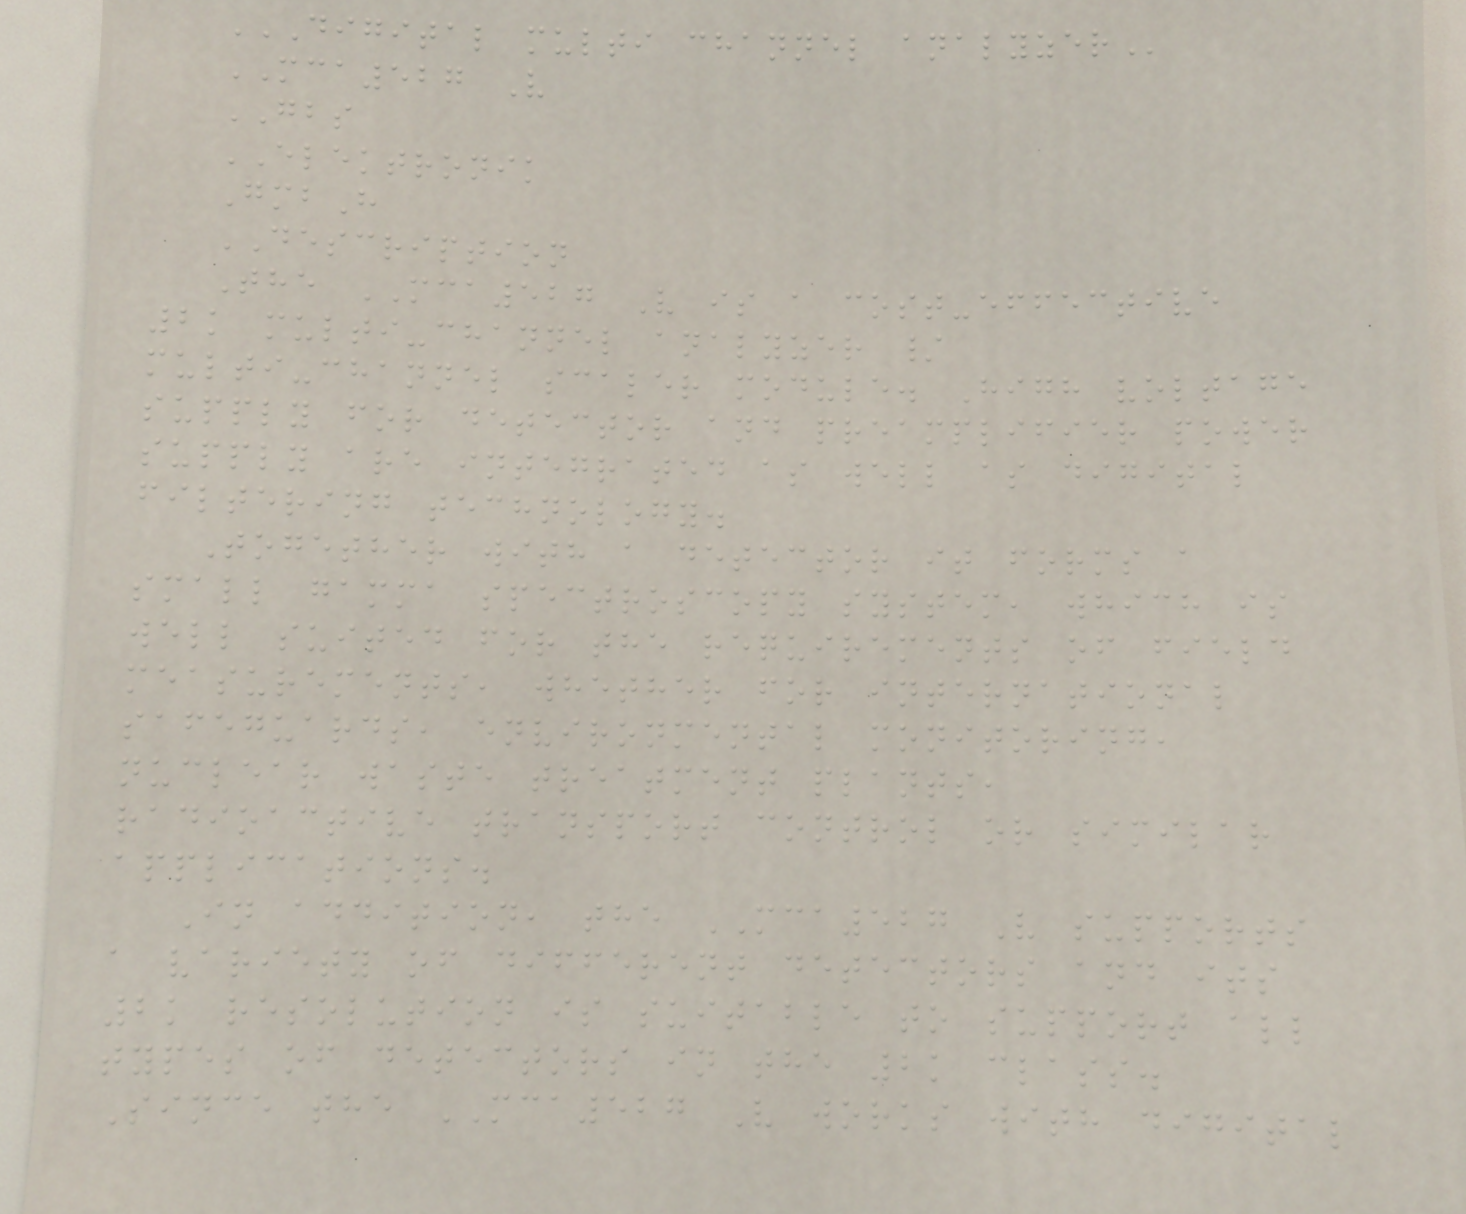DIGITAL MULTI CHANNEL ANALYZER
MCA527 V
GBS
ELEKTRONIK
GmbH
DESCRIPTION
The MCA527 V is a cost-effective
2k multi-channel analyzer /
multi-channel scaler module. High voltage
supply for detector and preamplifier power
supply are integrated as well as digital
filtering technology.
Together with a detector it forms a
small gamma spectroscopy system, which is
well suited for the requirements of field
measurements, whether for international
safeguards, environmental monitoring,
nuclear waste treatment plants,
radioactive transport control or similar
applications.
In addition, the MCA527 V supports
a variety of different detectors and its
2k resolution is suitable to support all
types of detectors in the 2k class.
Since the MCA527 V works with digital
